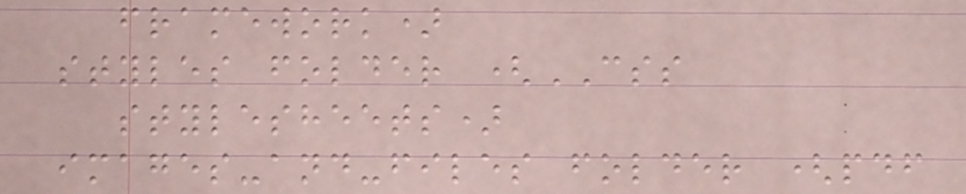framework)
styles folder (CSS
stylesheets)
images-and-files folder (pdf
